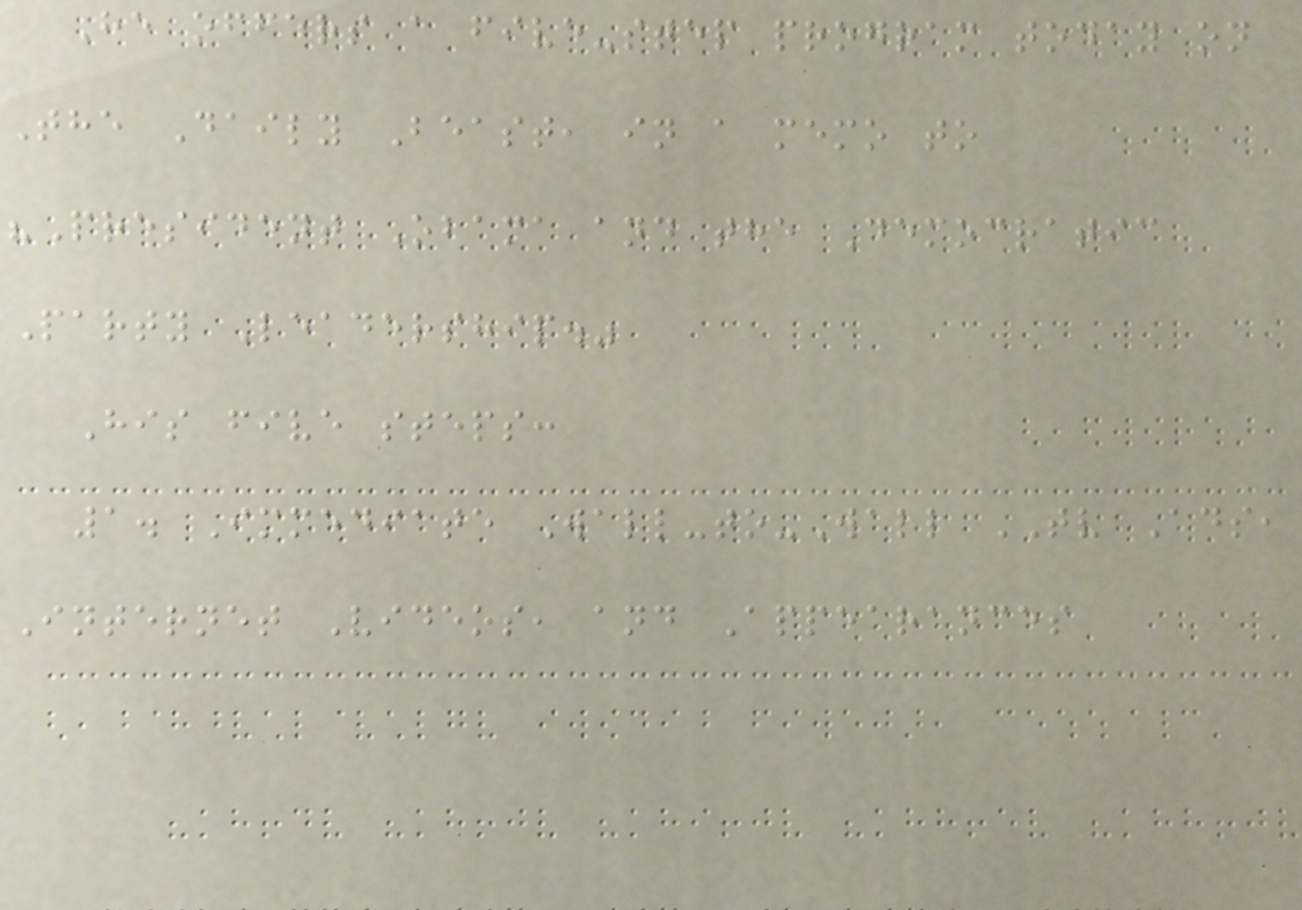He offers a five-step program today on
The Daily Beast, in a memo to
"President Obama and the Democratic
Party Leadership."
His five steps:
1. Immediate Wall-to-Wall TV Ads,
Internet Videos, and Appearances
